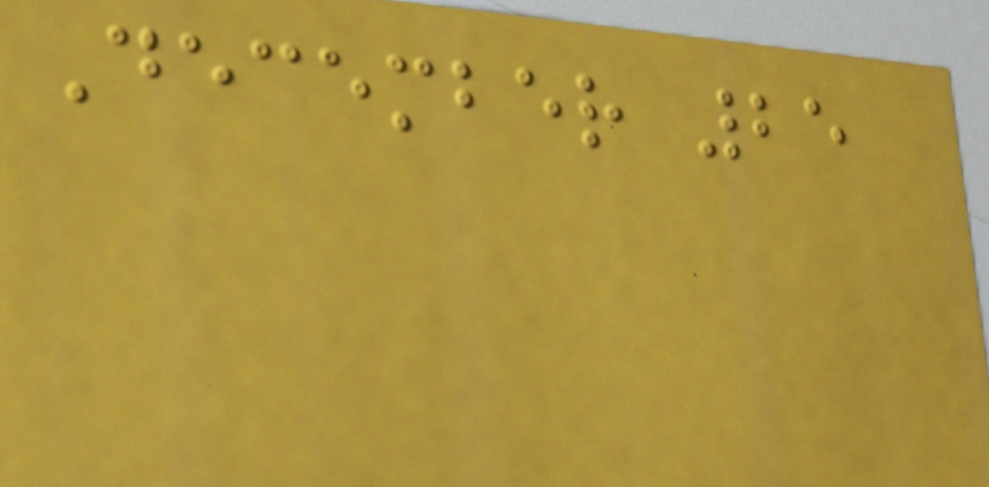December 25
